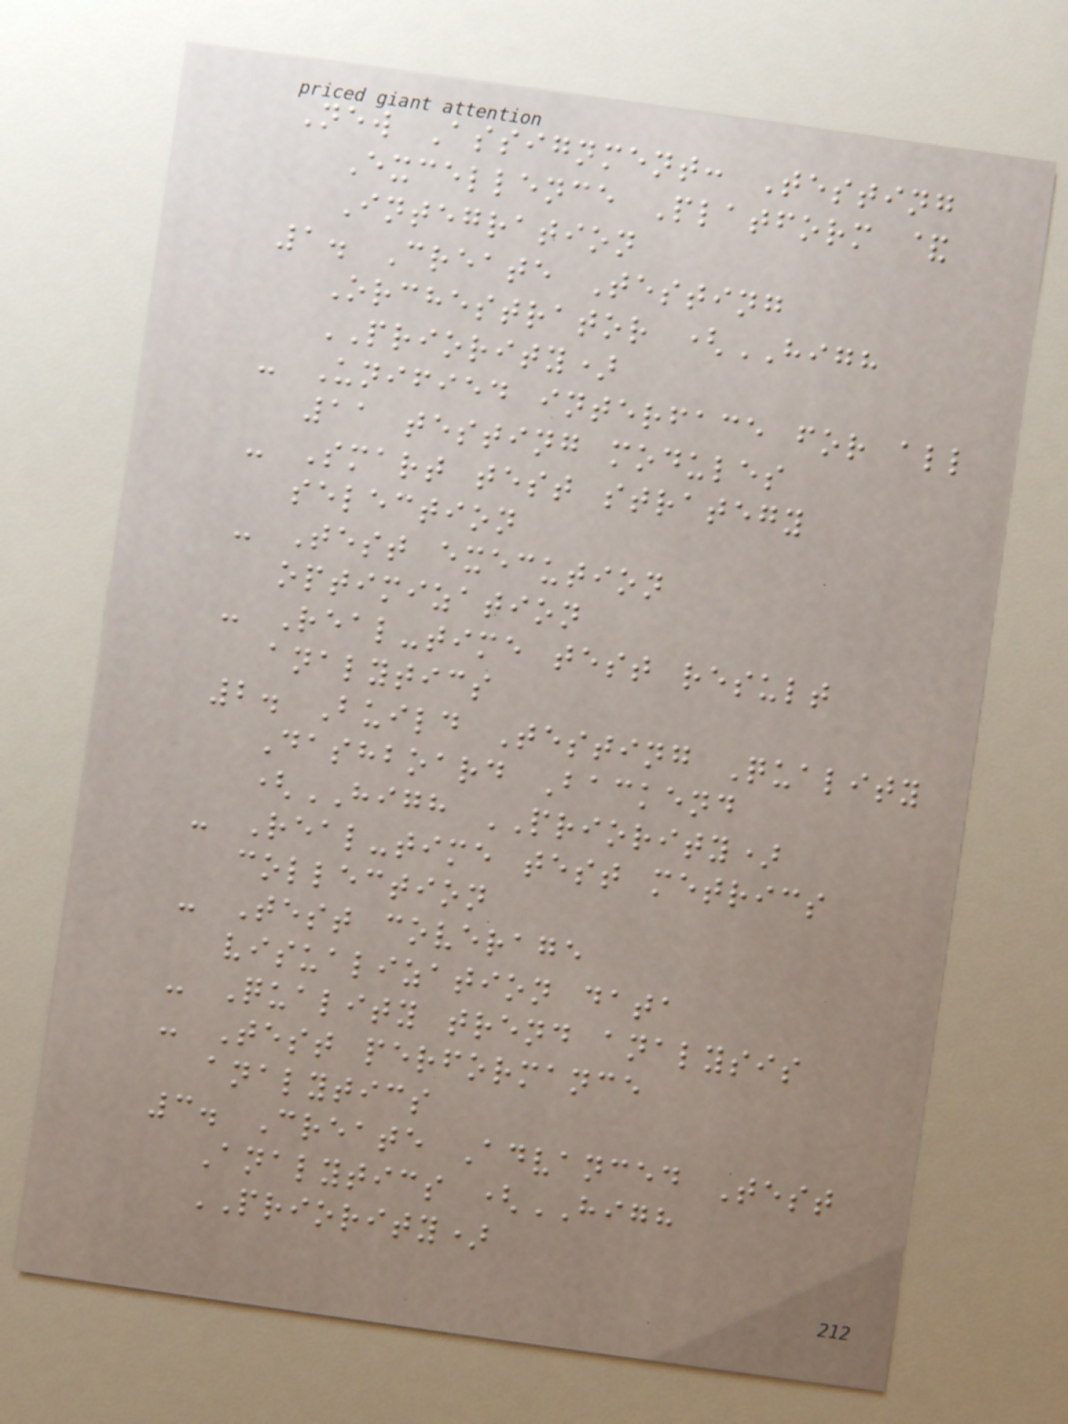New Assignment: Testing
Excellence Platform &
Integration
1. Create Testing
Orchestrator (HIGH
PRIORITY)
- Unified interface for all
11 testing modules
- Smart test strategy
selection
- Test execution
optimization
- Real-time test result
analytics
2. Build Testing Quality
Dashboard Backend
(HIGH PRIORITY)
- Real-time test metrics
collection
- Test coverage
visualization data
- Quality trend analysis
- Test performance
analytics
3. Create Advanced Test
Analytics (HIGH
PRIORITY)
